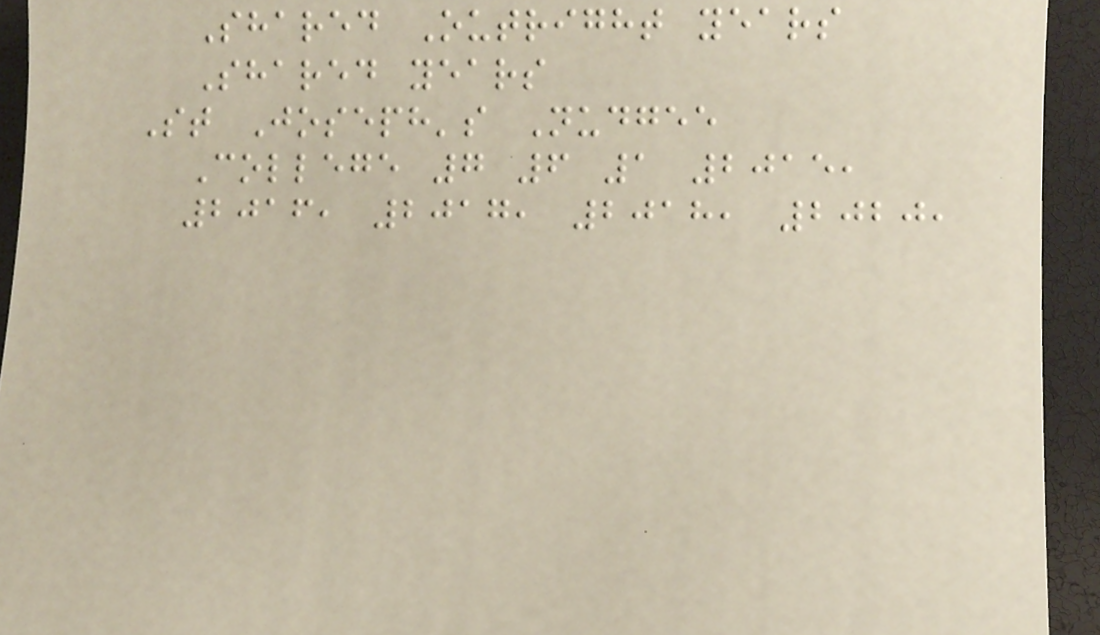Shared Outright years
Shared years
St Joseph's Nudgee
College 7 6 1 2015,
2016, 2017, 2018, 2020,
